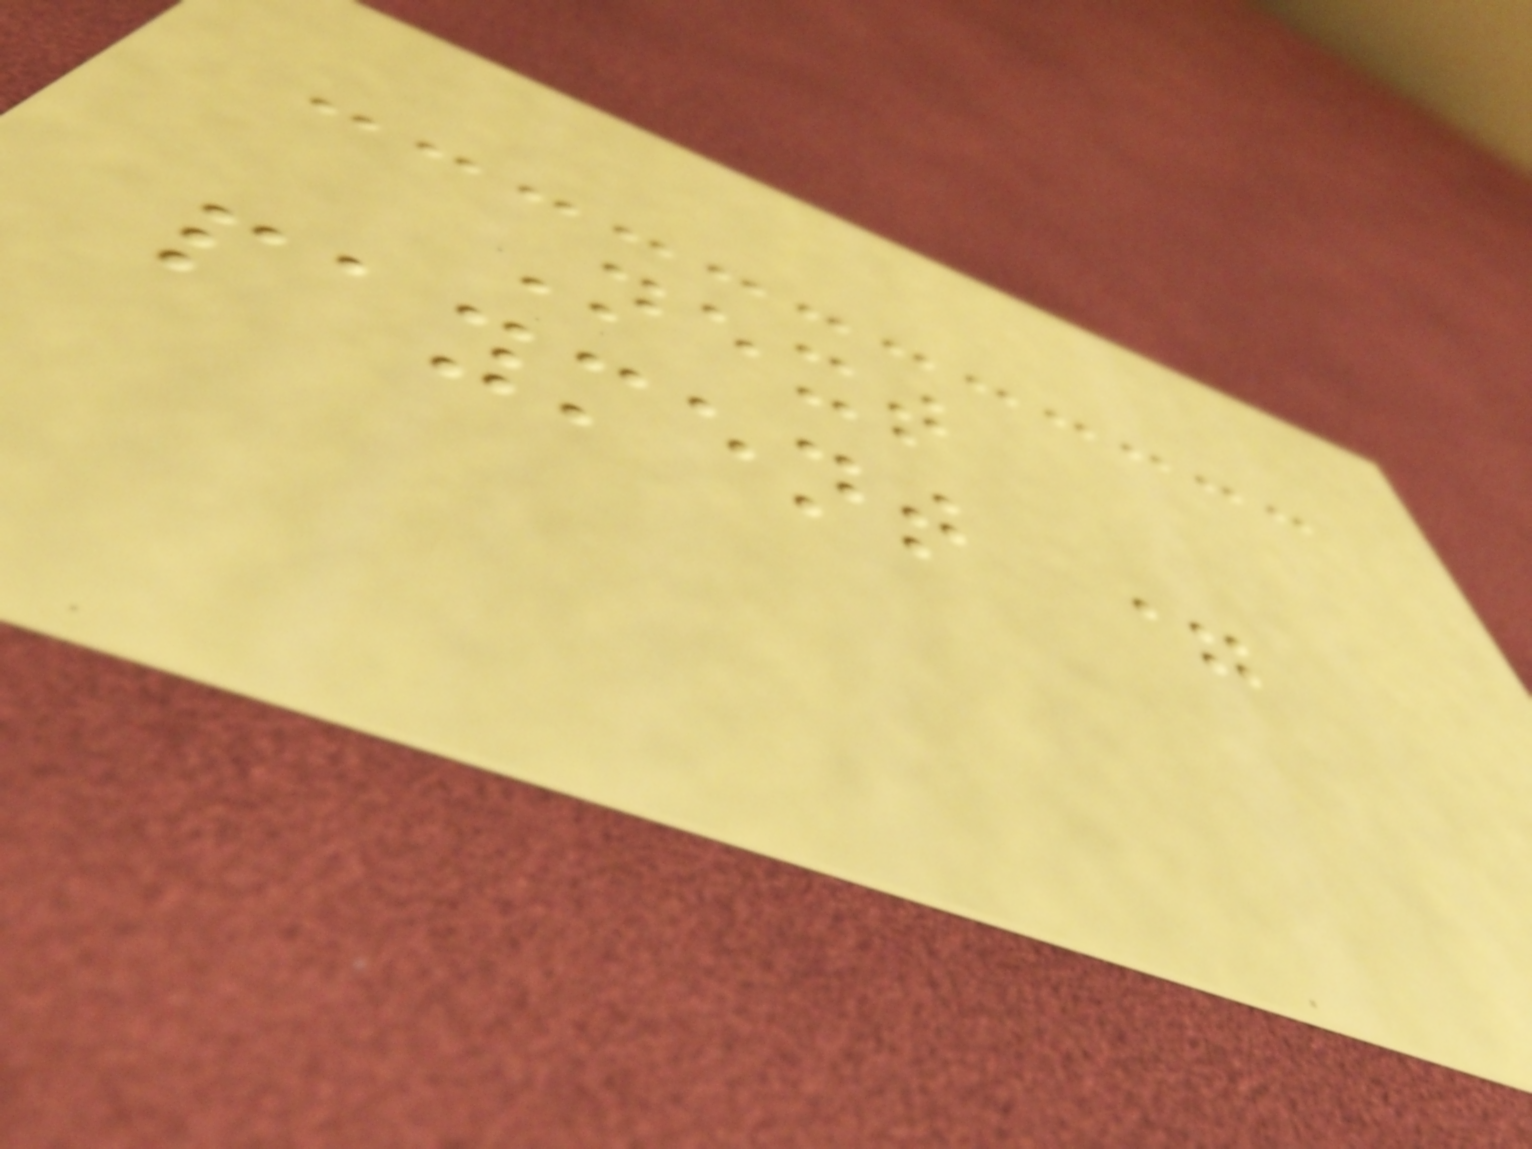Next
payment =
